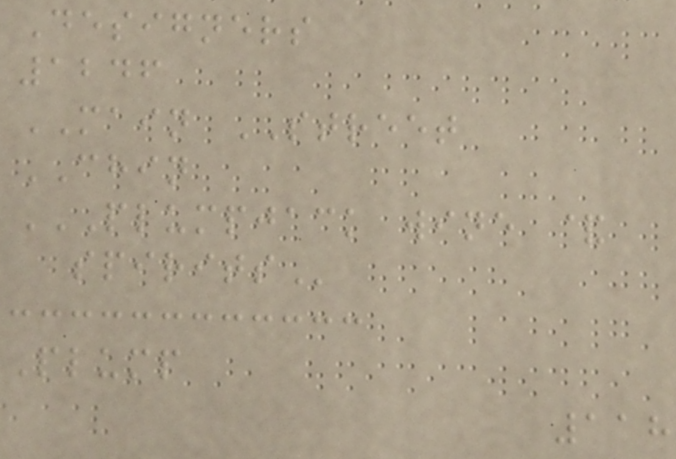Designers
1246
MAIN STREET
CHIN
PLUMPJACK WINE &
SPIRITS
Plump
118
